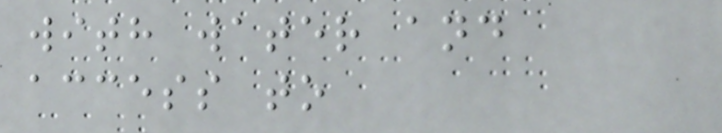with water and
access to
